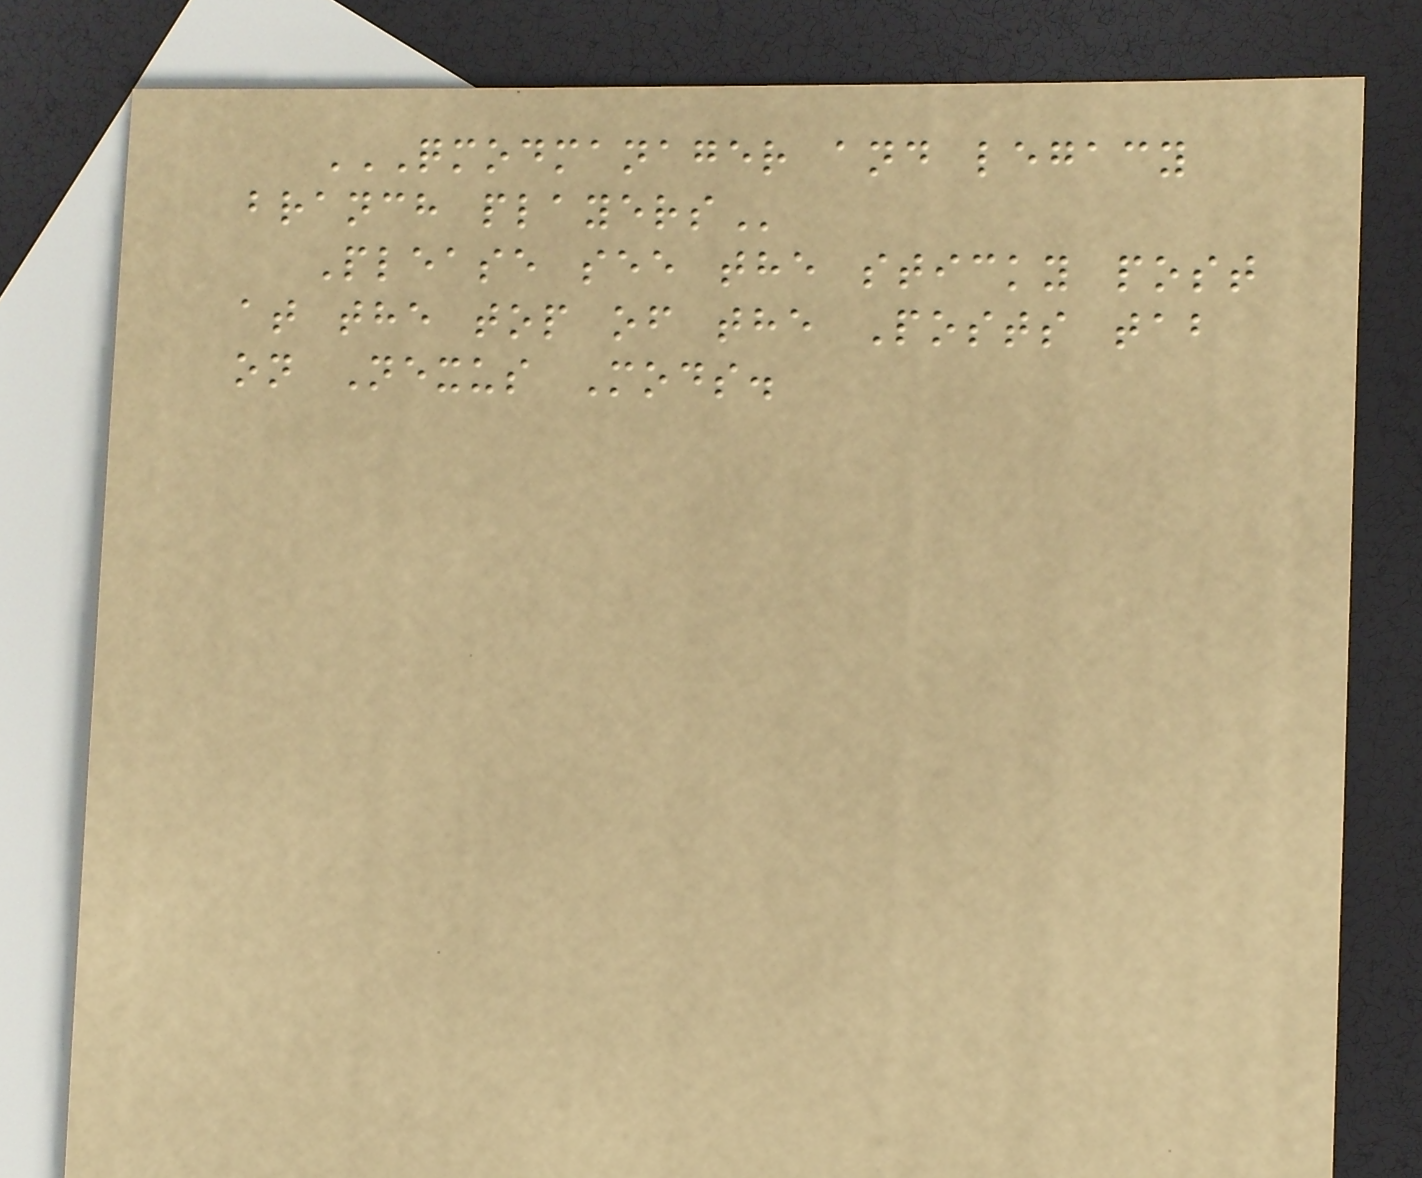QMODMANAGER AND LEGACY
BRANCH PLAYERS
Please see the sticky post
at the top of the Posts tab
on Nexus Mods.
